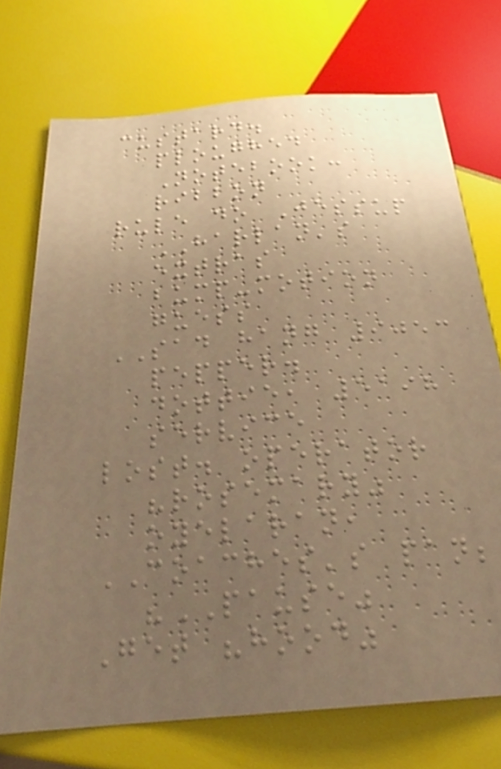custard.
ploughed
Notebook:
ribbon
rule do Jessup
HARLAN's
extras
bump-motion
guess
SAD hang 9053
pepper.
dottie, 5198
service
lost. operator
"rosemary"
oyelaran,
COACHES's pan;
"PAUSE"
Get "hood"
